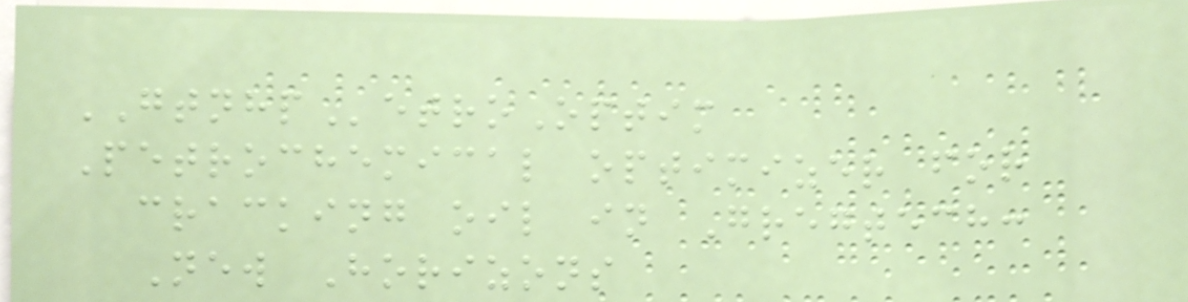GTNHPetroOptim
Petrochemical optimizer for
cracking oil in Gregtech:
New Horizons
